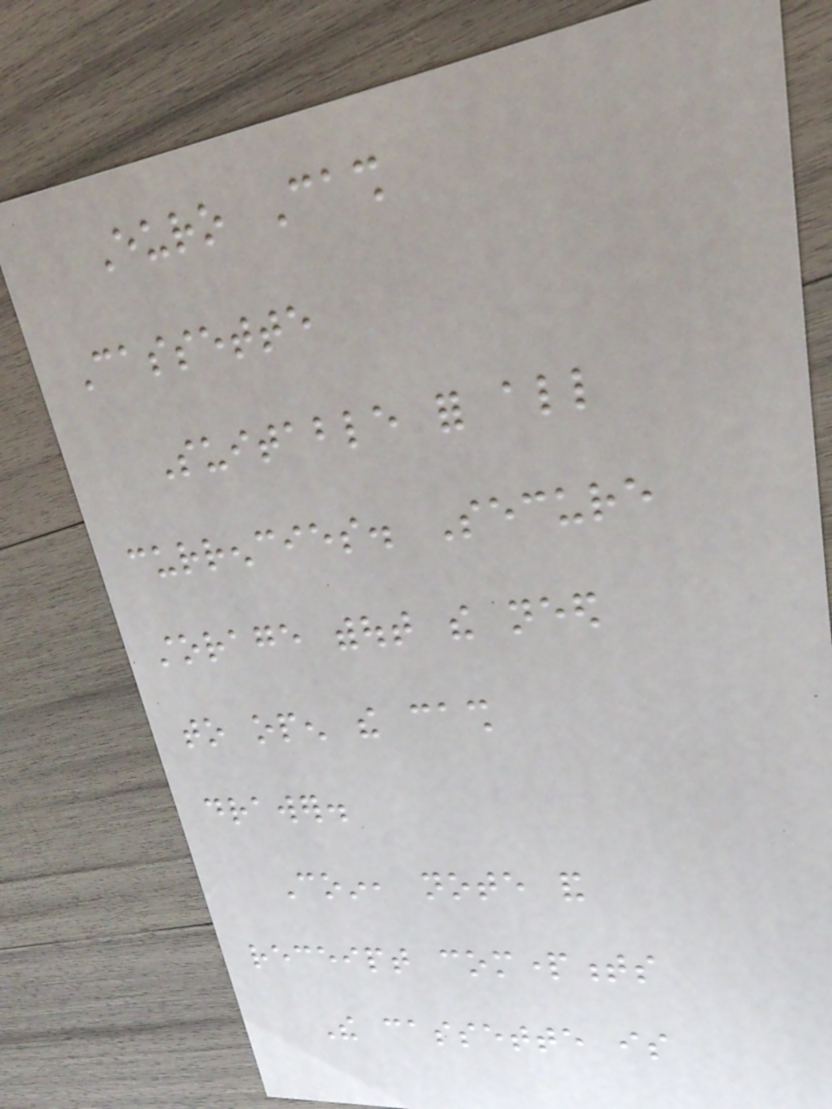Euro Cash
Cassette
Suitable for all
currencies. Secure
storage without the need
to open the cash
drawer.
Coin, note and
receipt compartments
The cassette is
